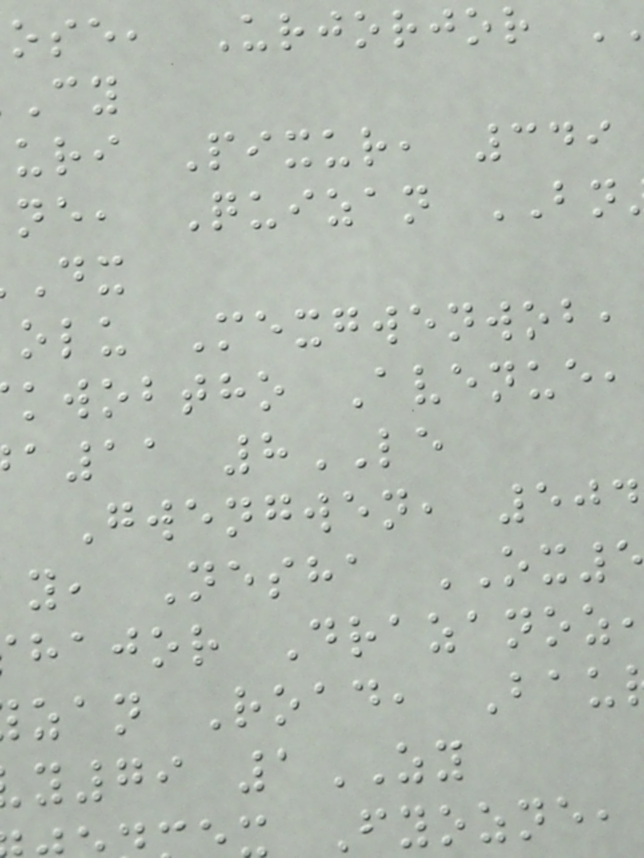ose, Urjorjor
uri Pixur, 349
ne, Quizan BN
olu Mexgwenwob,
kwobtho Avenue,
a11 8LE
Gwengwen, 504
y, Nesha OX
hajor Drazanoz
zan Road, Bau
y79 1ZY
Fyozne,
